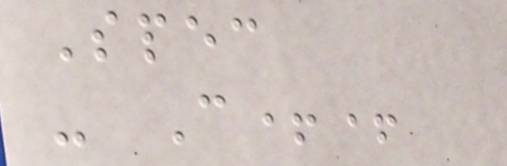Spec
- C++
